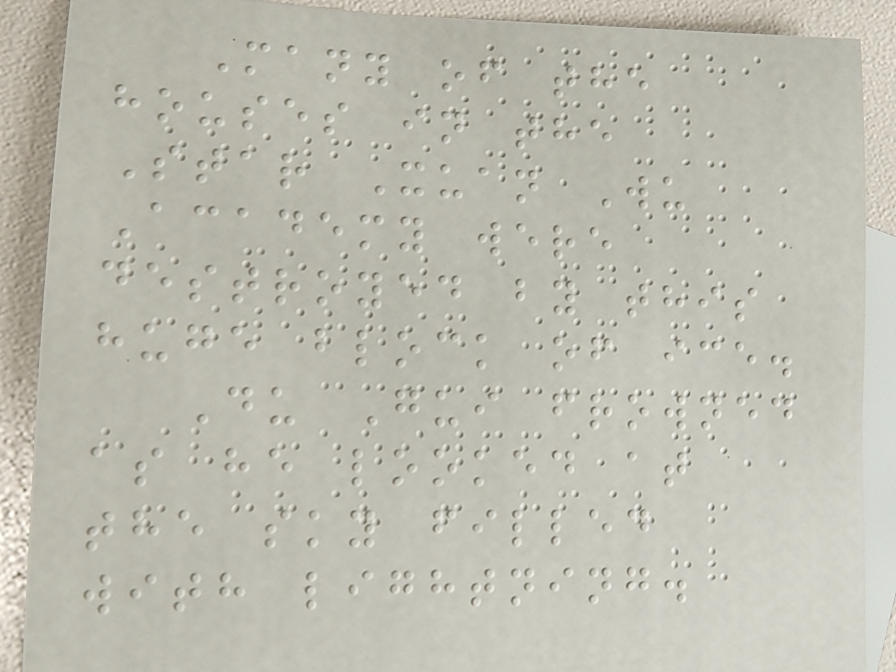Many of the
houses in the
Star Xuan Wu
Academy were
destroyed by this
huge block of ice.
Du Gui frowned
as he looked at
the sky filled
with lightning.
